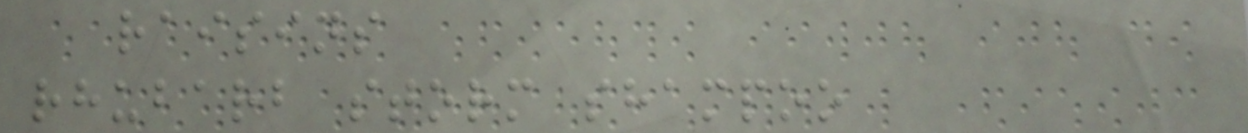raisins
rhubarb storm shampoo
